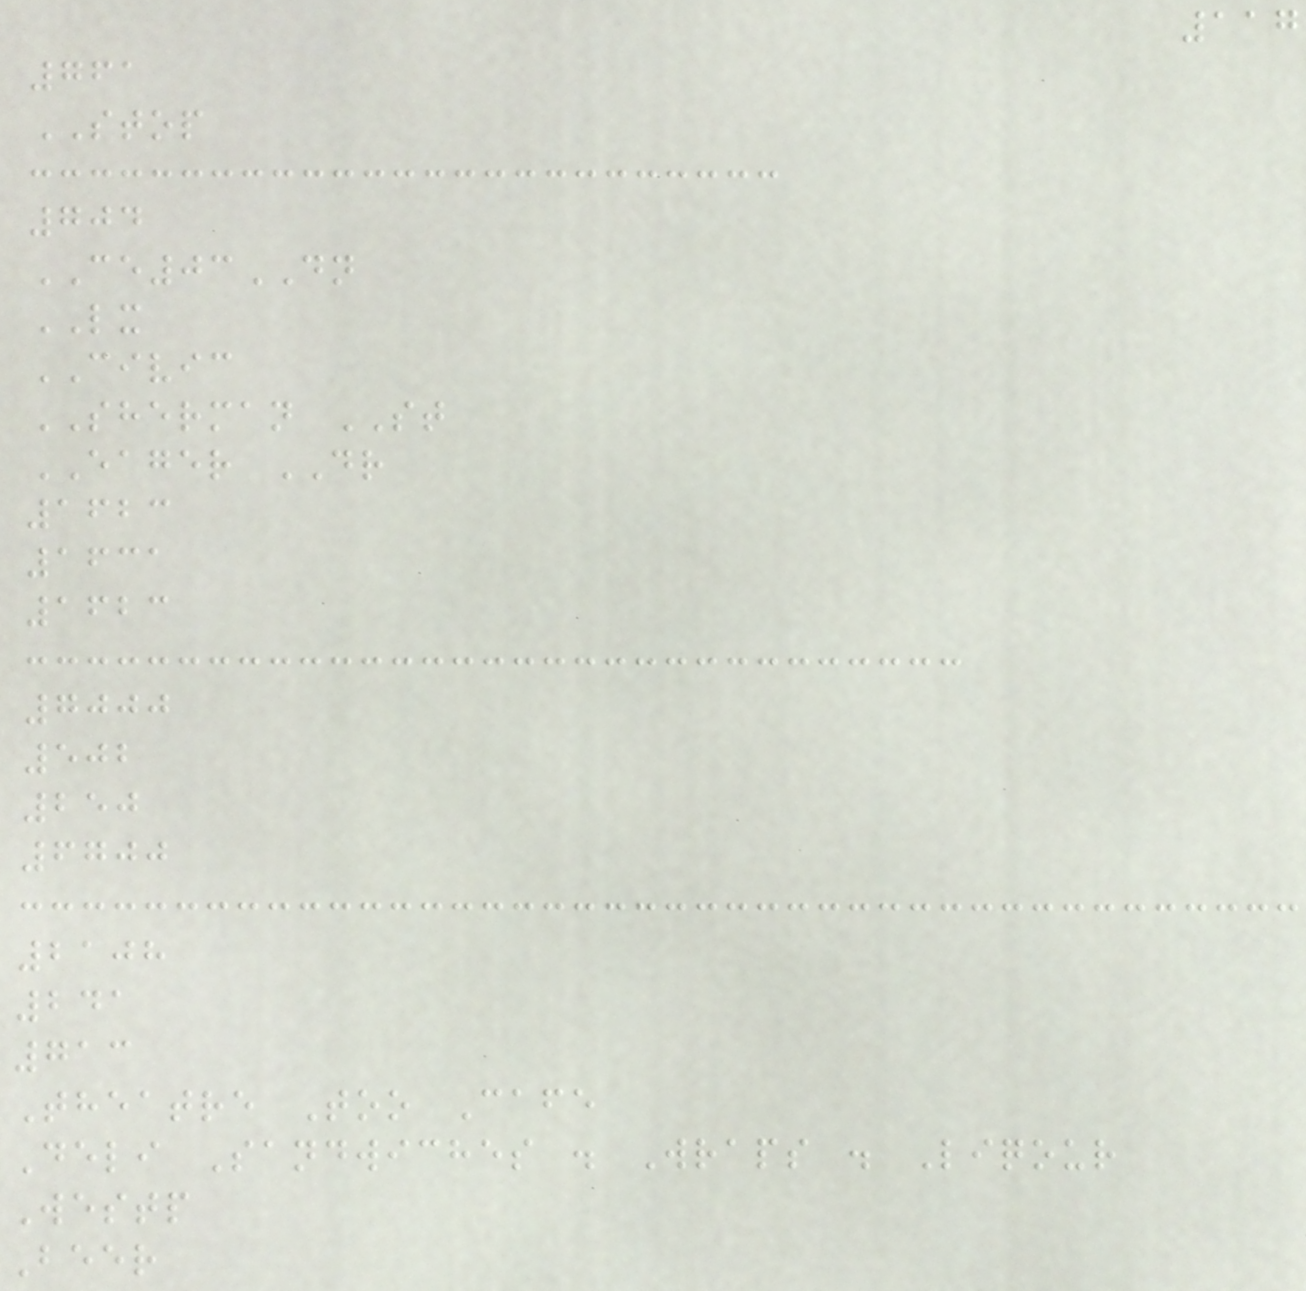117
761
STOP
704
CE03DN
LX
CIVIC
SHERMAN ST
EAGER DR
1623
1631
1623
7000
502
250
6700
2108
241
713
Theatre Too Cafe
Deli Sandwiches . Wraps . Liqour
Westp
Beer
